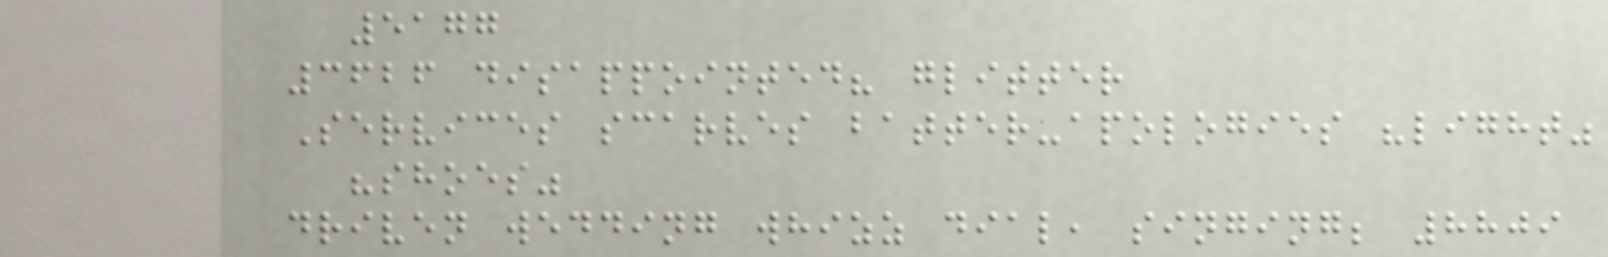5177
3626 disappointed? glitter
Services scarves batter-apologies "light"
"shoes"
driven wedding whizz dial, singing; 8809
